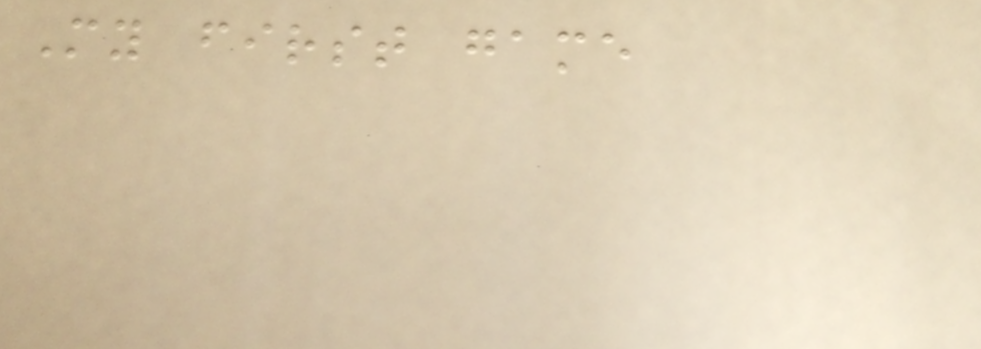My first game
